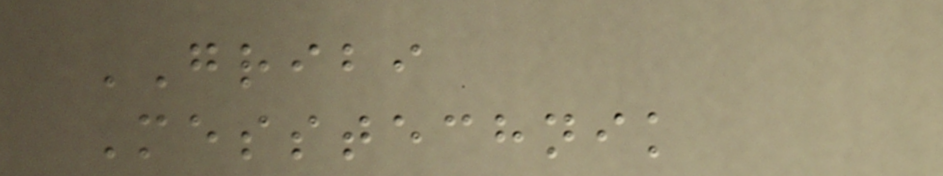GRIBI
Messtechnik
